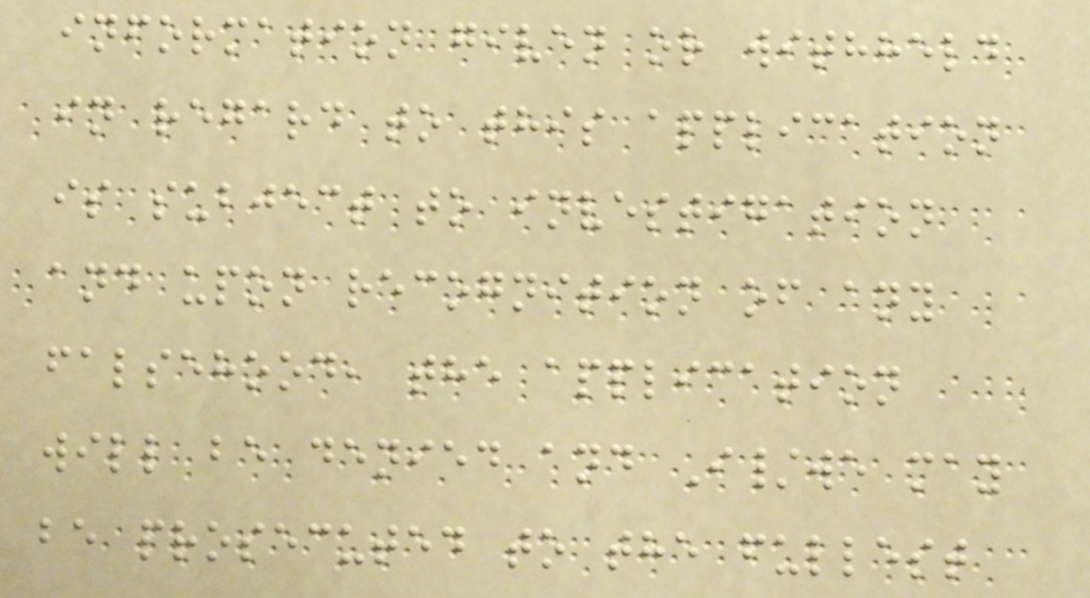information given or withheld
in regard to this application
is subject to investigation
and upon recognition of any
falsehood, the application
will be denied and I/we may
be prosecuted to the fullest
